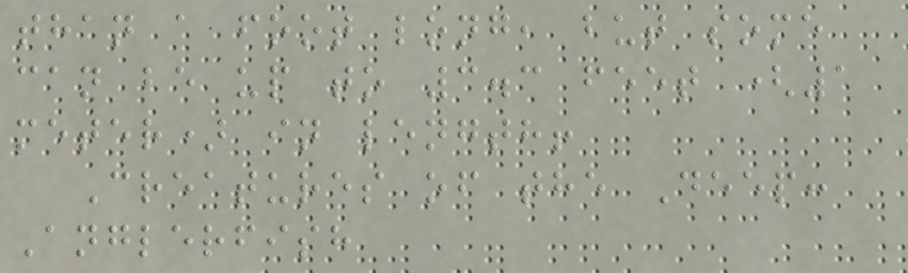than a foot long, but some
can be up to 3.3 feet (1
meter) in length!
Creatures of the Deep:
Anglerfish
